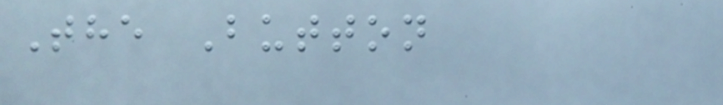The Button
